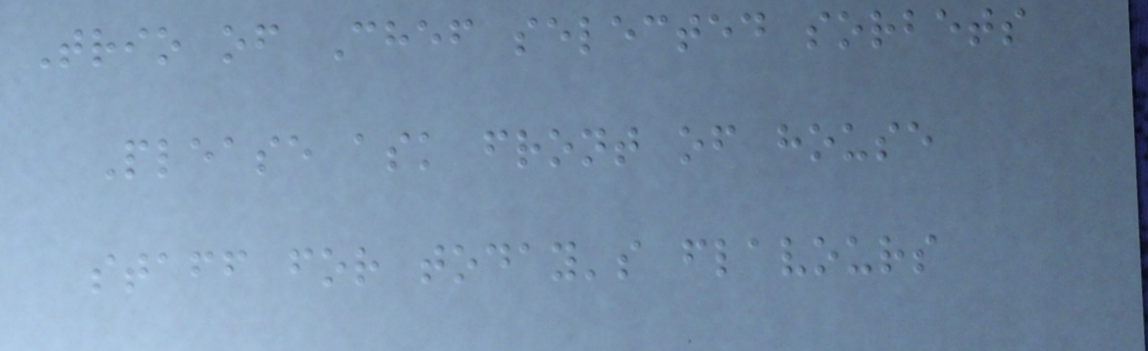Trio of Chef selected sorbets
Please ask front of house
staff for today's flavours
